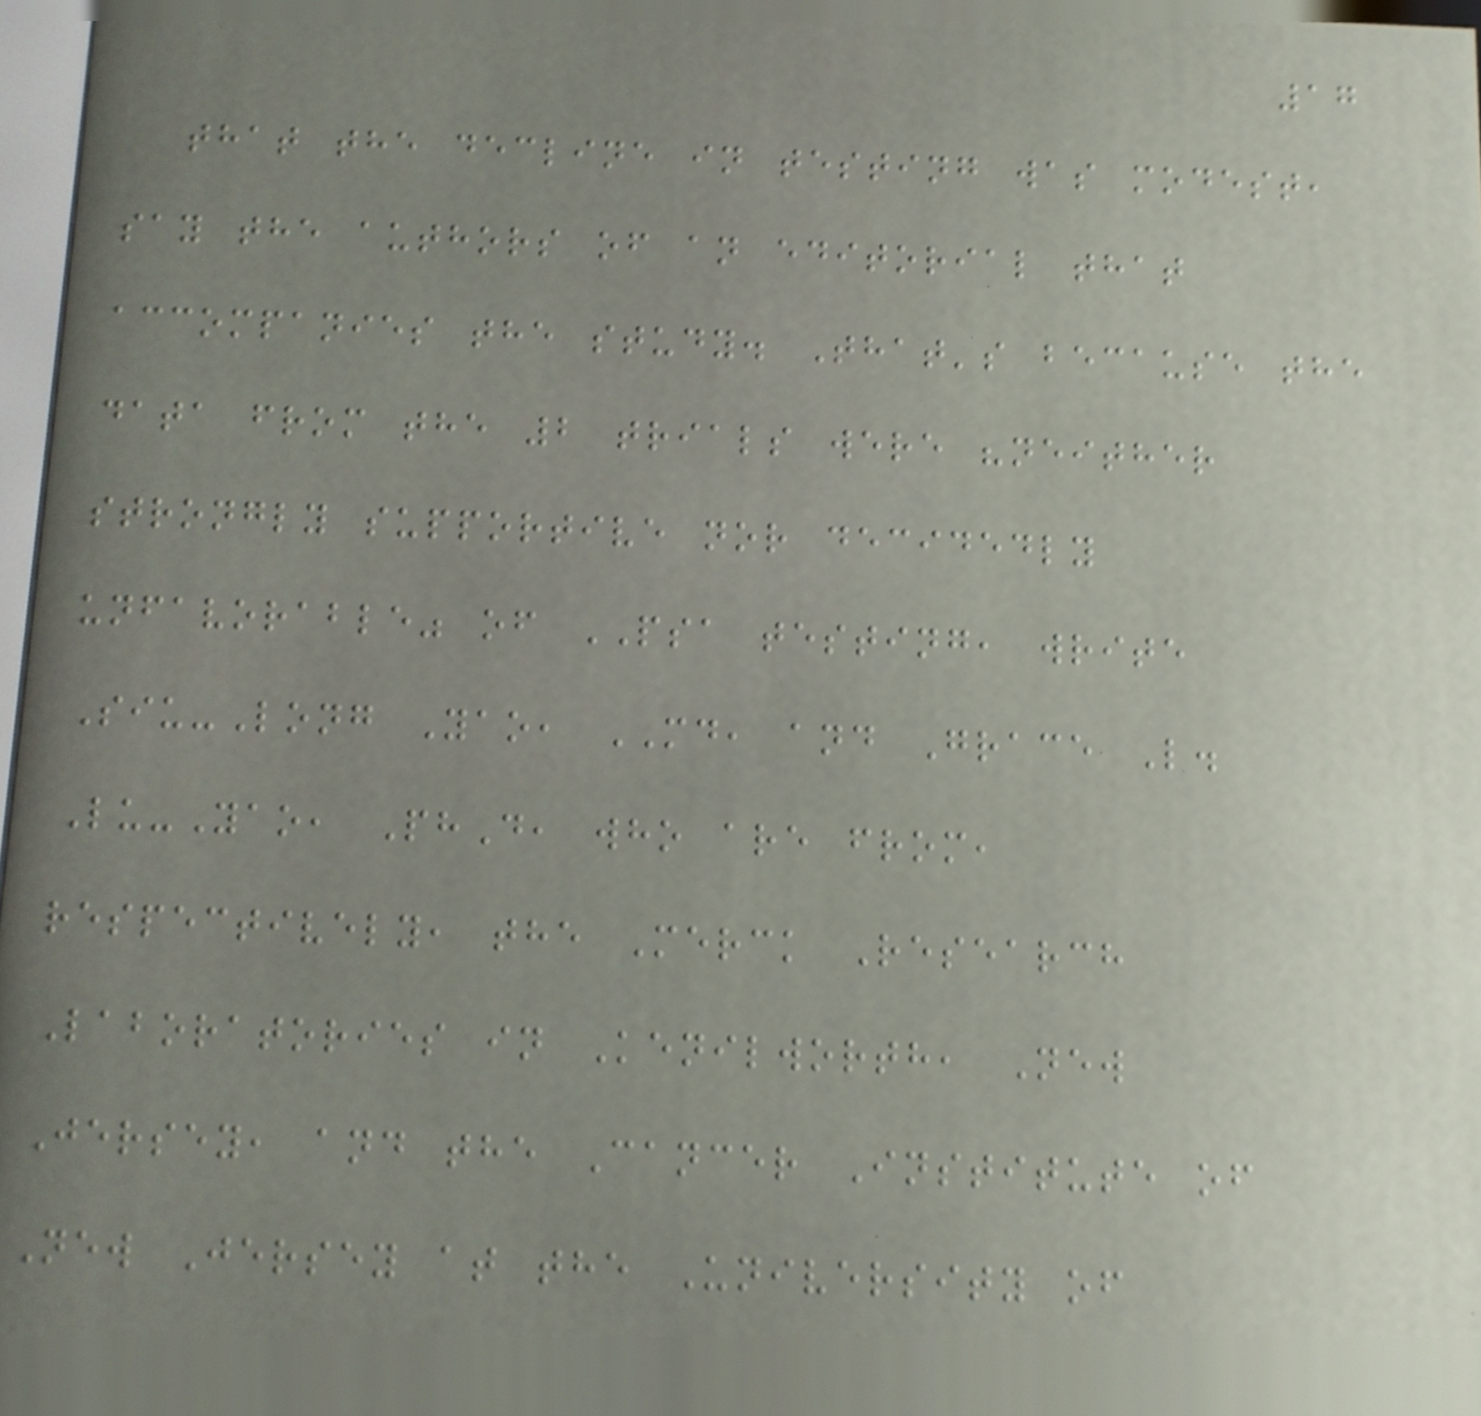17
that the decline in testing was modest,
say the authors of an editorial that
accompanies the study. That's because the
data from the 2 trials were "neither
strongly supportive nor decidedly
unfavorable" of PSA testing, write
Siu-Long Yao, MD, and Grace L.
Lu-Yao, PhD, who are from,
respectively, the Merck Research
Laboratories in Kenilworth, New
Jersey, and the Cancer Institute of
New Jersey at the University of
